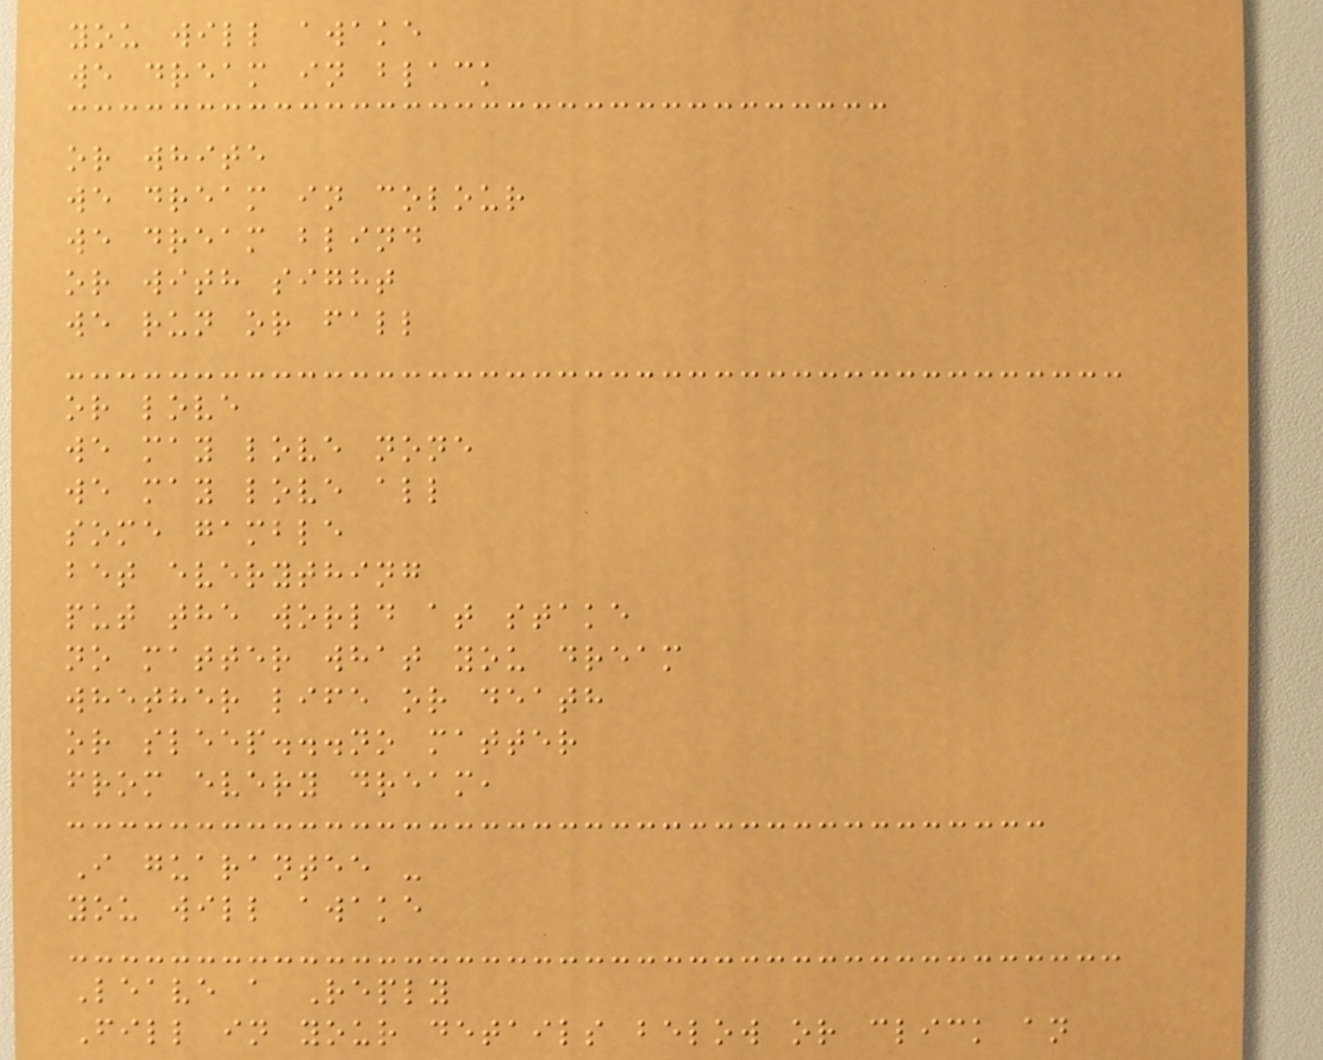you will awake
we dream in black
or white
we dream in colour
we dream blind
or with sight
we run or fall
or love
we may love none
we may love all
some gamble
bet everything
put the world at stake
no matter what you dream
whether life or death
or sleep...no matter
from every dream,
I guarantee -
you will awake
Leave a Reply
Fill in your details below or click an
